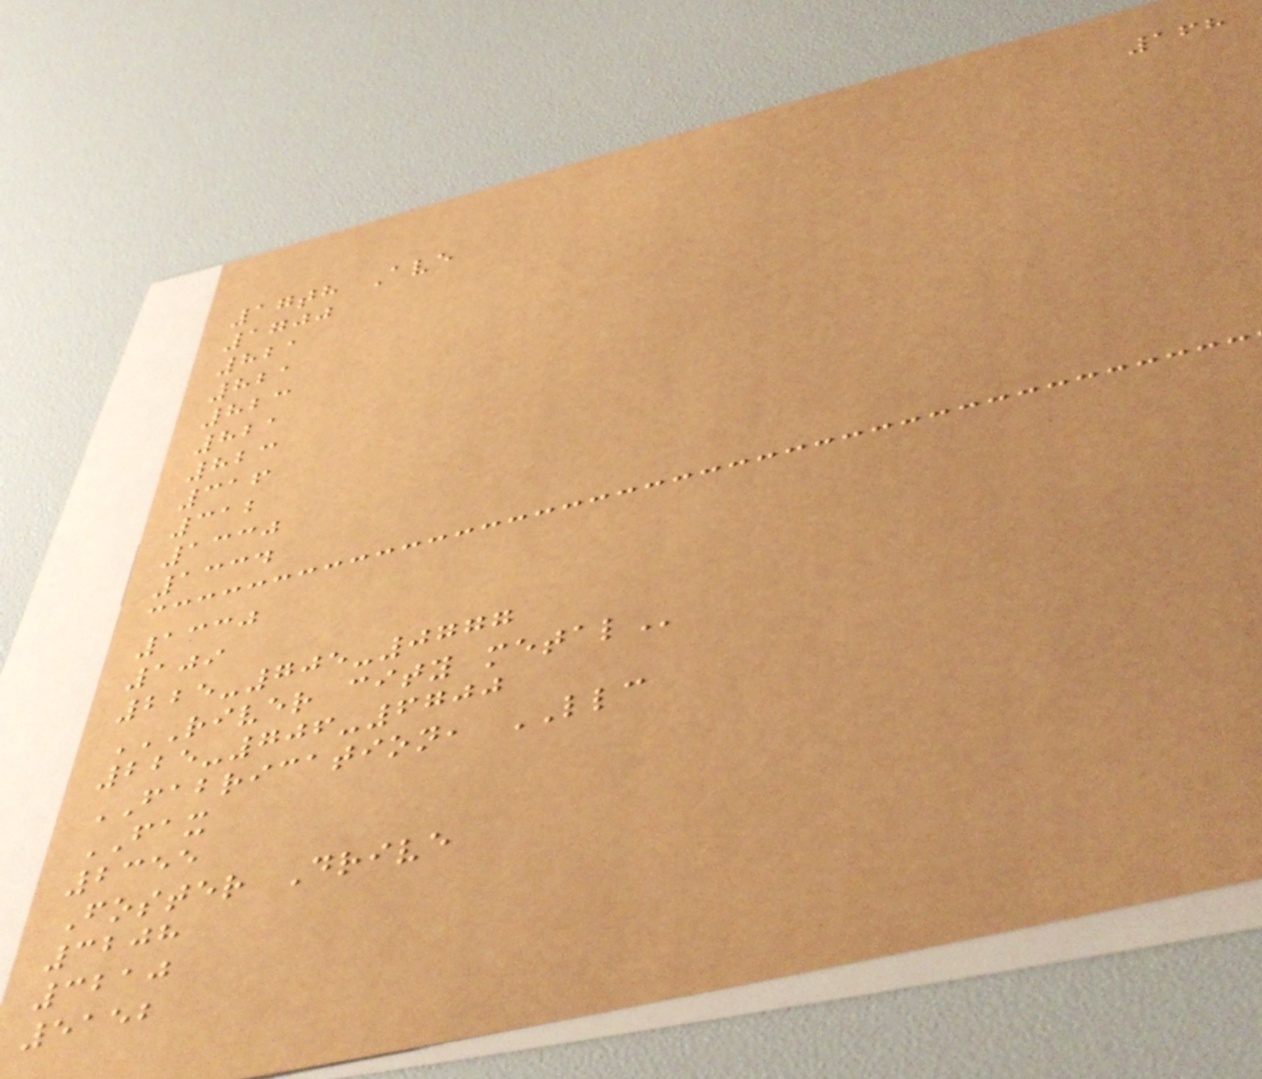168
17th Ave
1700
821
821
823
821
823
316
312
1330
1334
1330
109
225-705-0777
RIVER CITY METAL
225-706-6700
FABRICATION, LLC
FAX
2355
Foster Drive
3208
3210
5152
